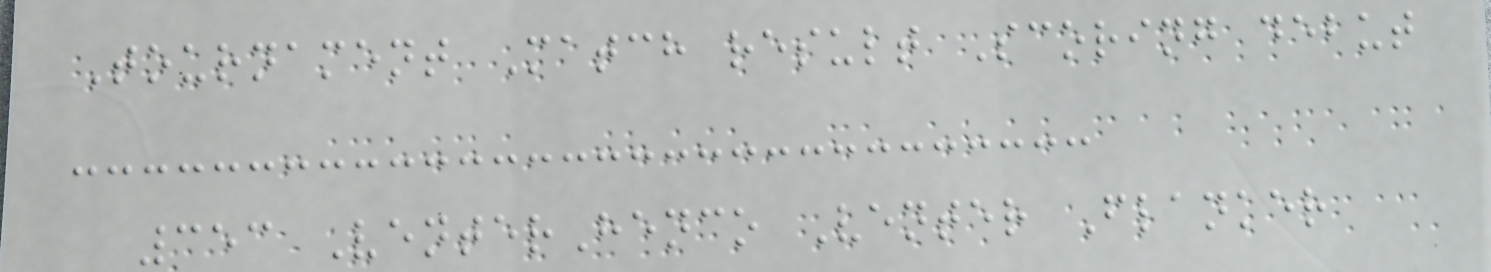Tournament Match result Scoring debut
353 VenterHenco Venter Flanker
